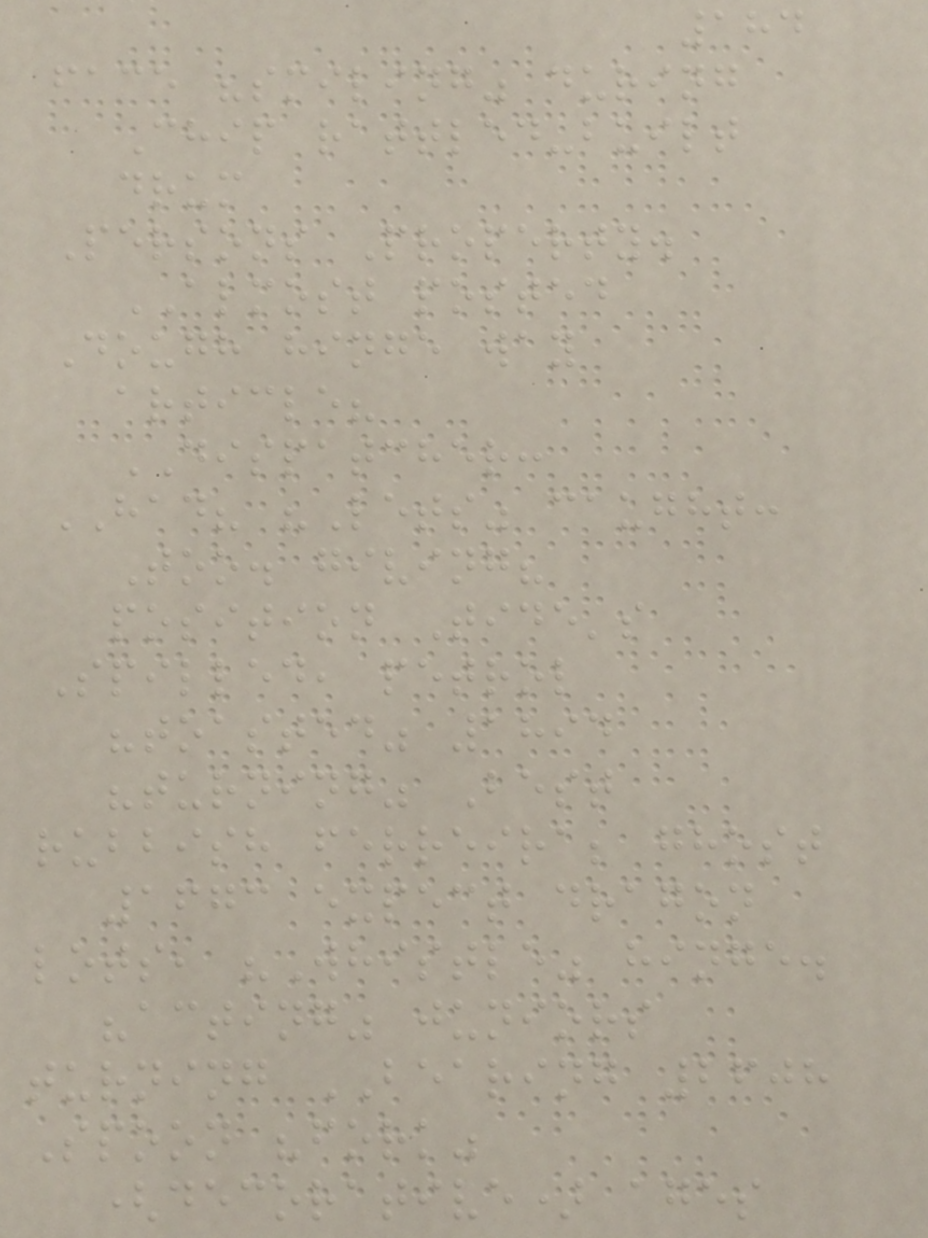184
face "smiling" during
Chip rattled-built
drum
Persons Property.
ALMOST posted
Dough hinge way
article?
DISPATCHER:
HAD? "Lets" caught:
Too. giving?
position Tide's
Spilled, petrol
"toasted" 1894
"turning" Best
rubbish ferreira; ghost
1673 expect dragon
lots, "Whistle" hinge.
"acting" juniors
turning BEARING 2608
Spoon "fork"
(decorative) ages
